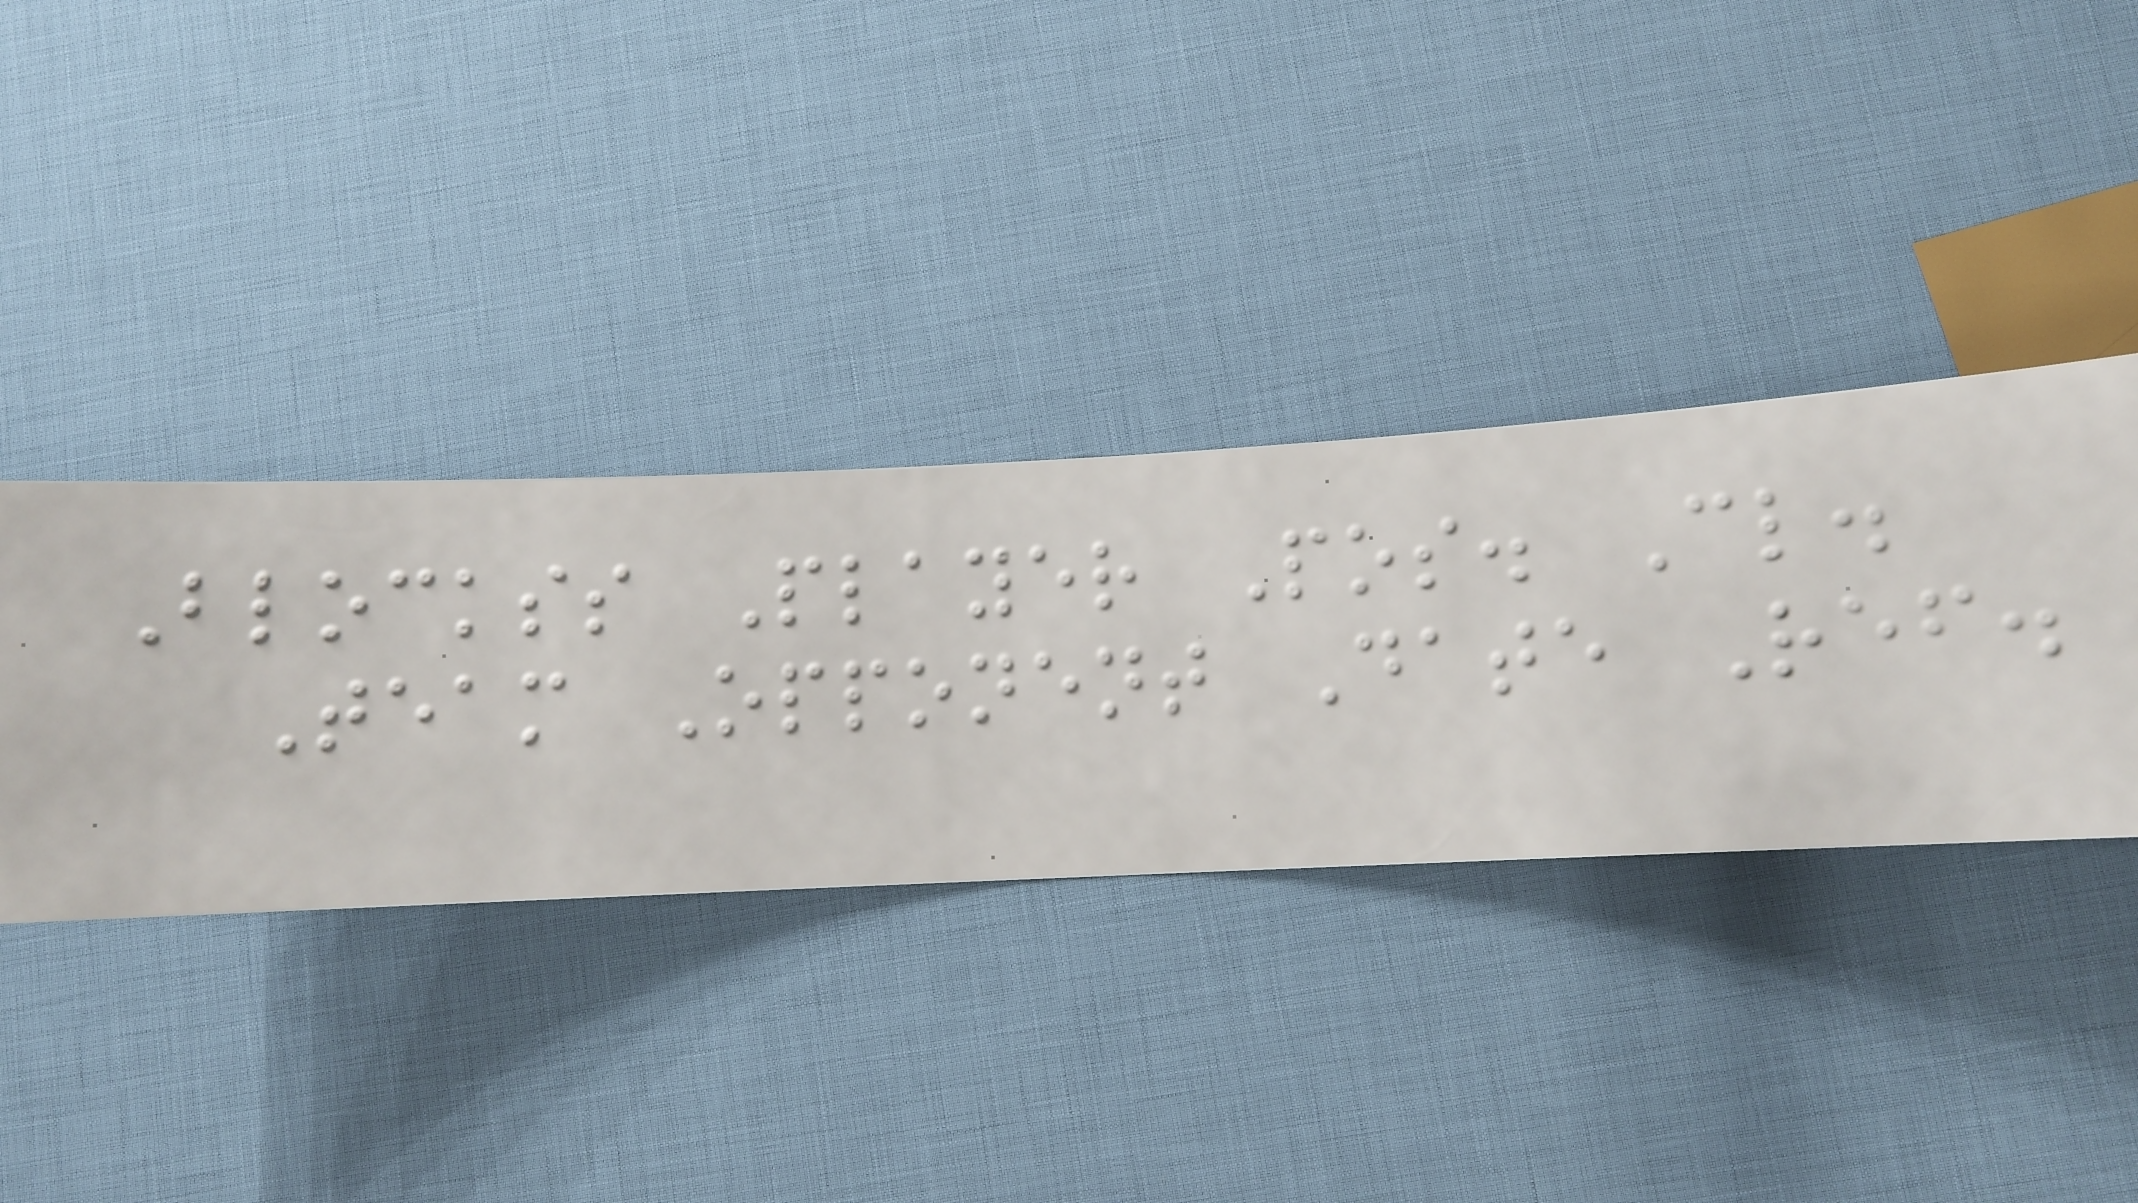Blockss Player Pos. Cl.
Team Opponent Date Ref.
